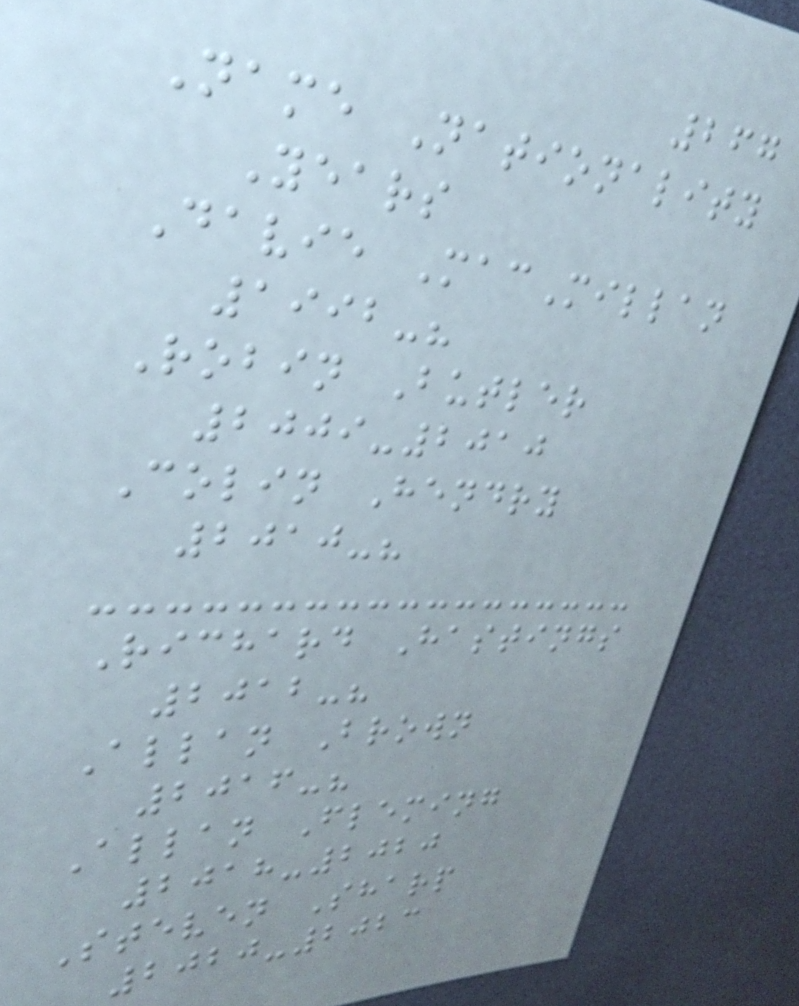267
Name Nationality
Years
Davie MacMillan
1992-?
Robin Butler
2009-2010
Colin Hendry
2010-?
Richard Hastings
2012-?
Allan Brown
2016-?
Allan Fleming
2018-2020
Steven Sharp
2020-2023
